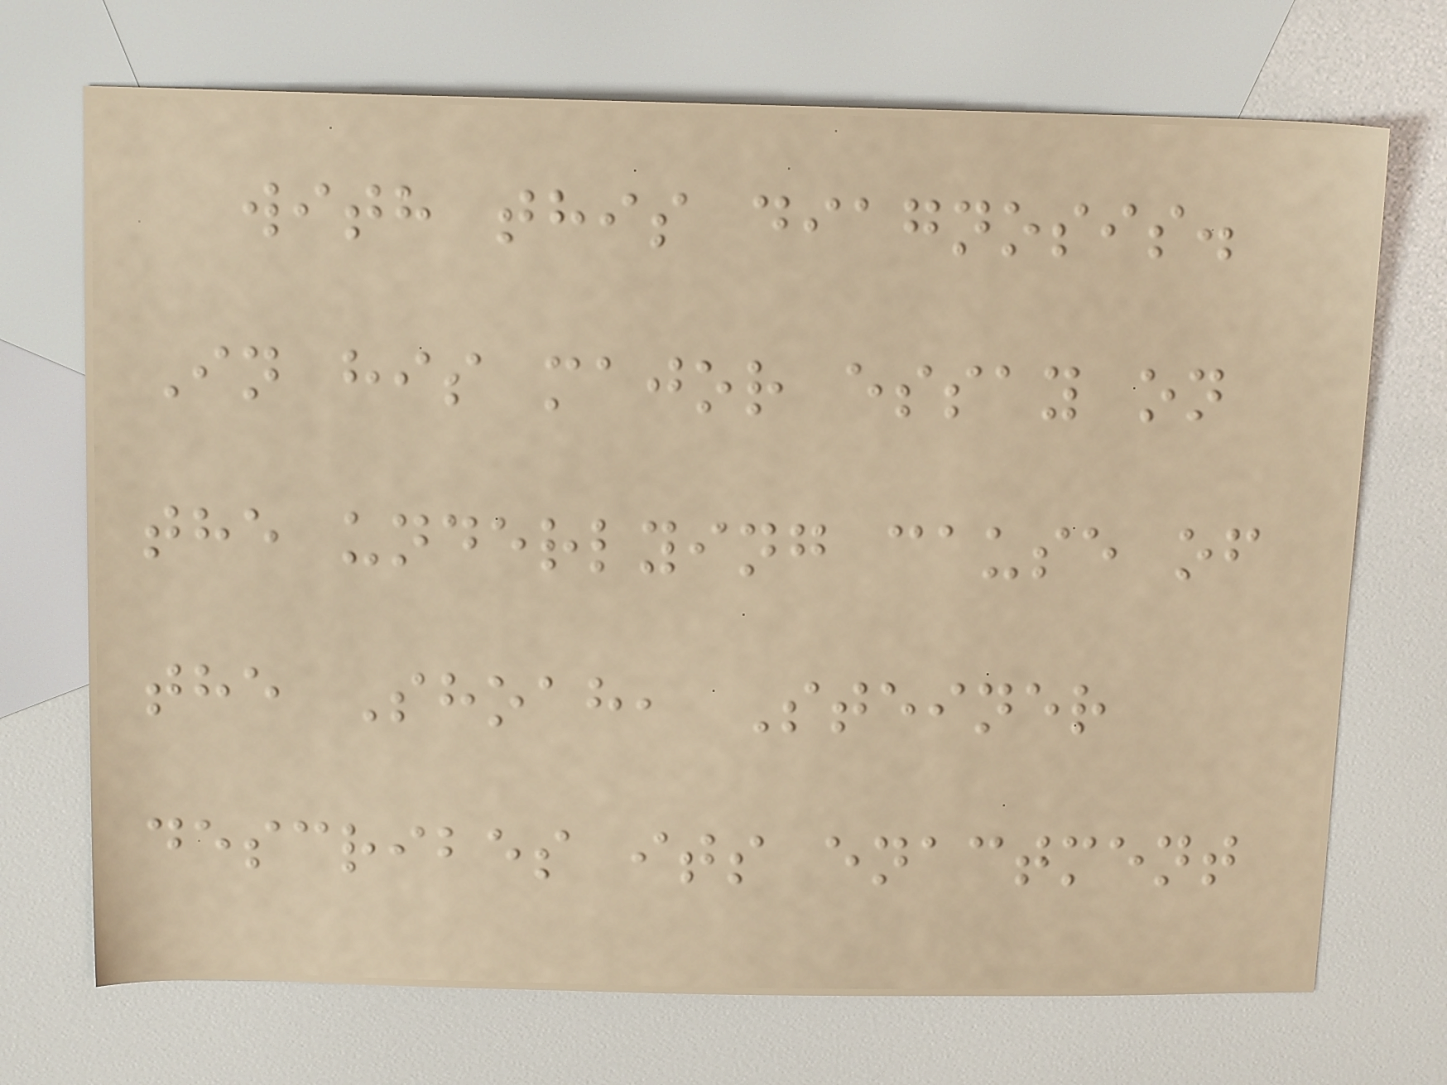with this diagnosis.
In his major essay on
the underlying cause of
the Shoah, Steiner
describes its enactment
